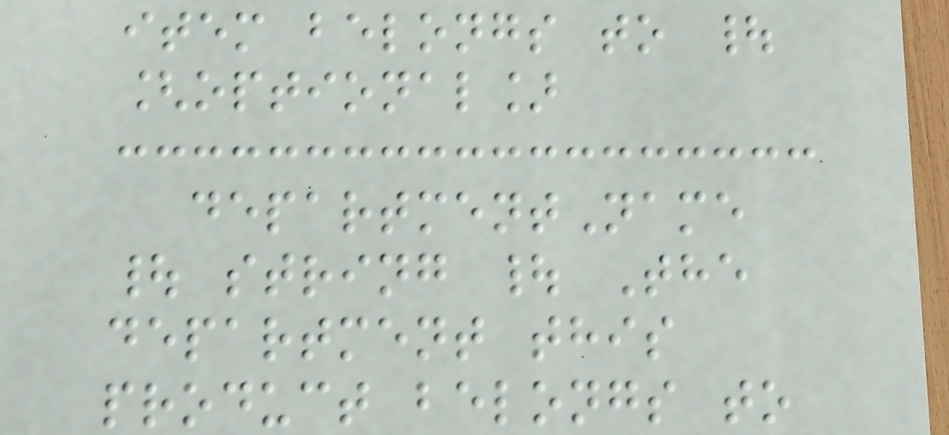item belongs to |
[optional]
departmentName
| string | The
department this
product belongs to
